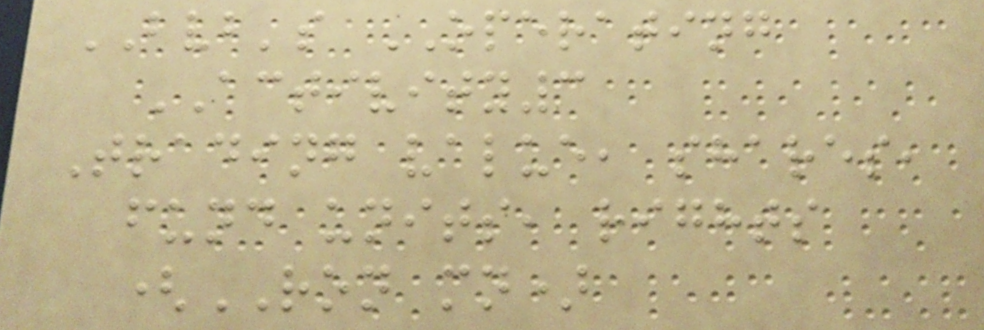BVB's OPERATING
ACTIVITY3
Trading value, shares,
fund units, rights
(RON mn)
